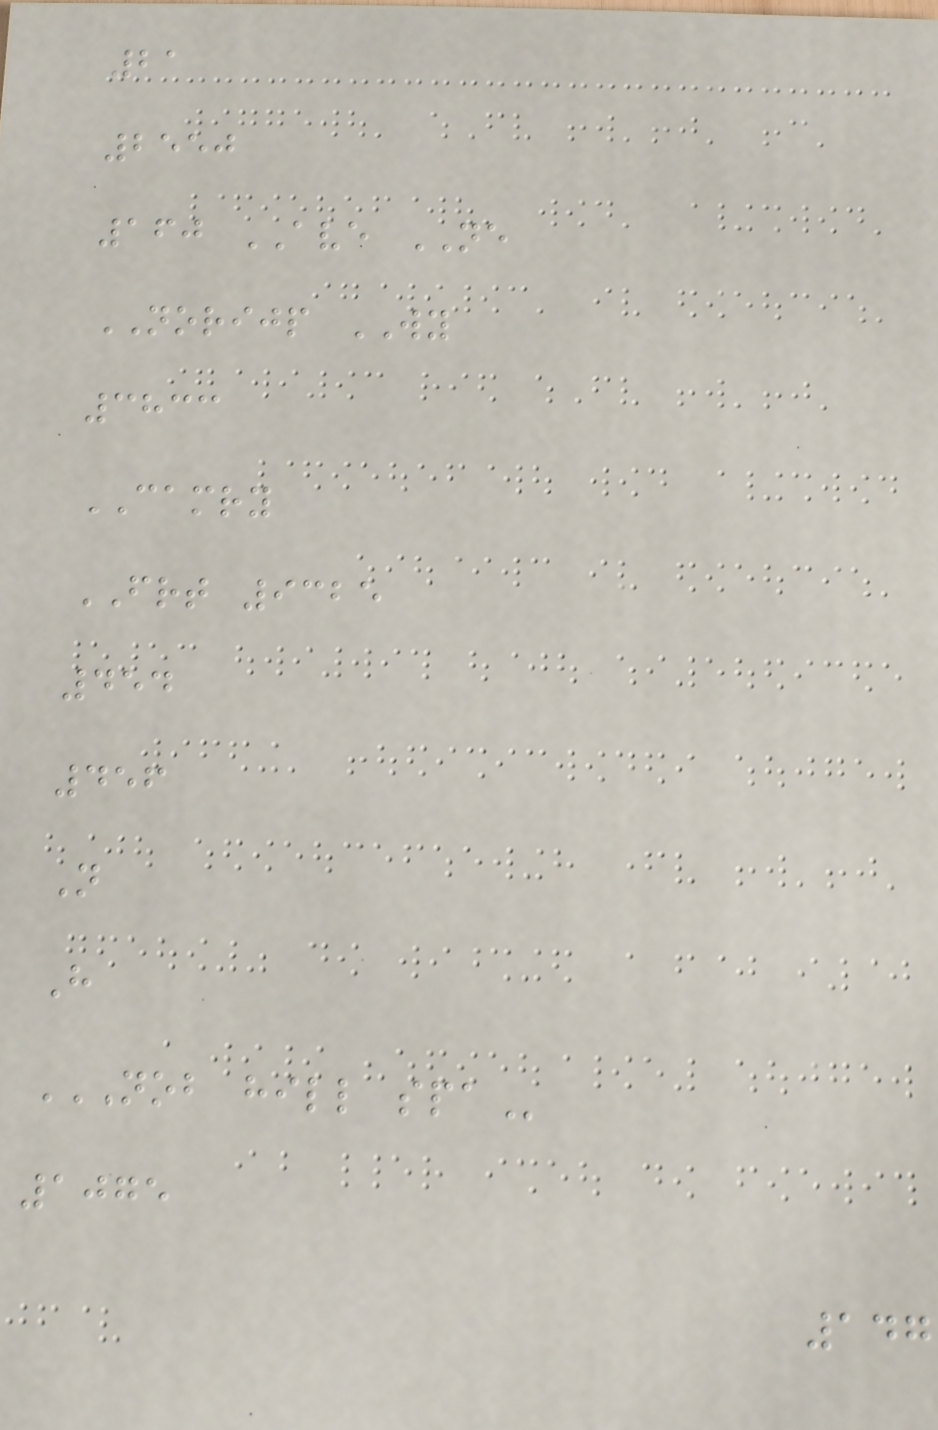21
2550
160 AVE NE
NORIJP WY
3833
CAMRY
FRT 9325
454
456
N
H
NOB HILL SPA
1075
147
